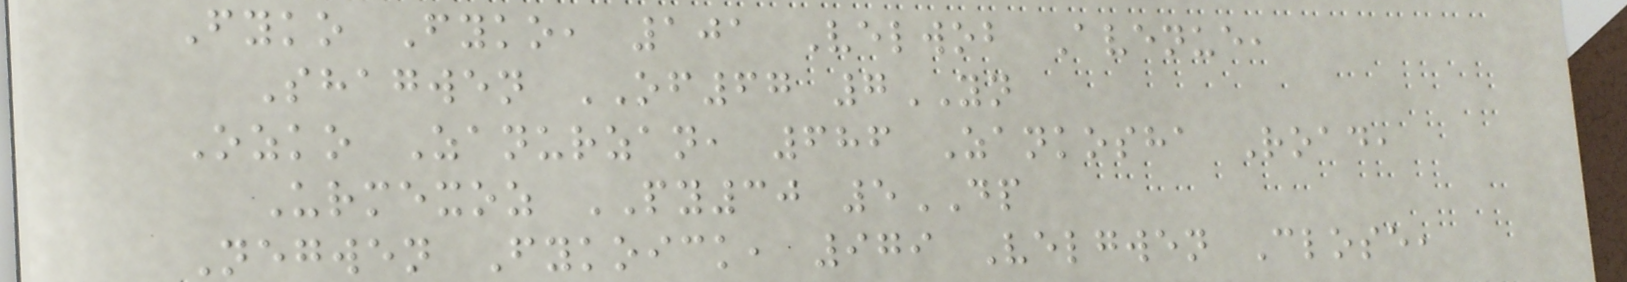Fyko Fyko, 101 Velwob Avenue,
Shagwen OF67 7YN
Ozko Zanurzan, 686 Zankosha Road,
Urmexoz PY30 5DP
Negwen Fykoick, 979 Velgwen Close,
